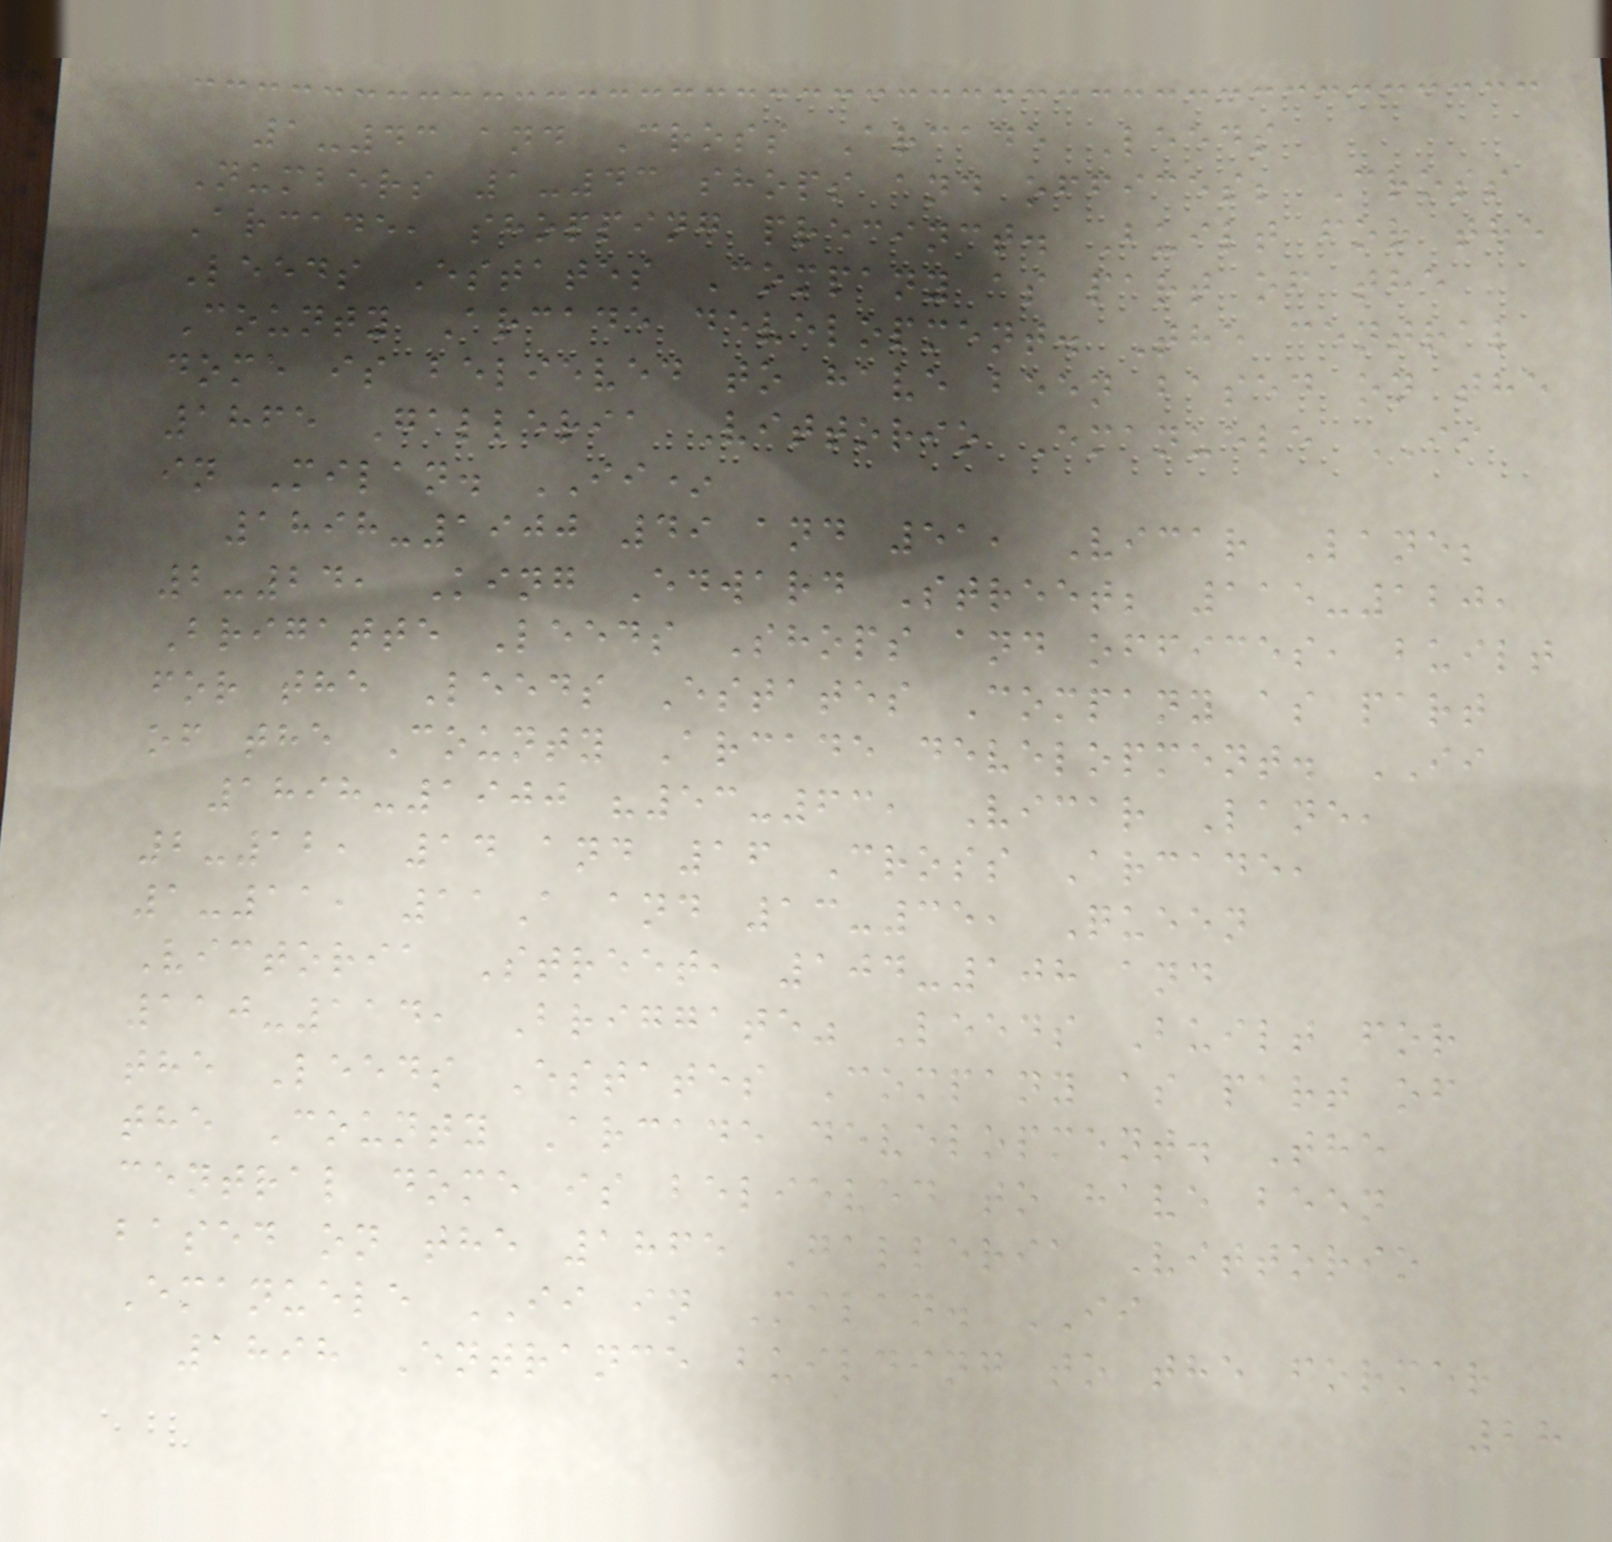1-43 and Cross Arcade Leeds
Numbers 1-43 shops and offices; Cross
Arcade, shopping precinct. Built for the
Leeds Estates Company as part of the
County Arcade development. The central
dome is believed to have been based on the
1865 Galleria Vittorio Emanuele II
in Milan. II*
1898-1900 49 and 51, Vicar Lane;
2-24, King Edward Street; 115-120,
Brigatte Leeds Shops and offices, built
for the Leeds Estates Company as part
of the County Arcade development. II
1898-1900 "53-63, Vicar Lane,
2-12, 14 and 16 Cross Arcade,
1-11, 11A and 13-35, Queen
Victoria Street, 104-108 and
110-114, Briggate" Leeds Built for
the Leeds Estates Company as part of
the County Arcade development. The
central dome is believed to have been
based on the 1865 Galleria Vittorio
Emanuele II in Milan. II
1898 Entrance building to the former
28
